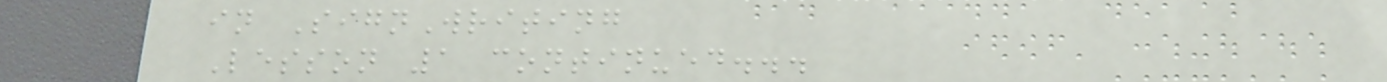in SignWriting
Lesson 1 continued...
